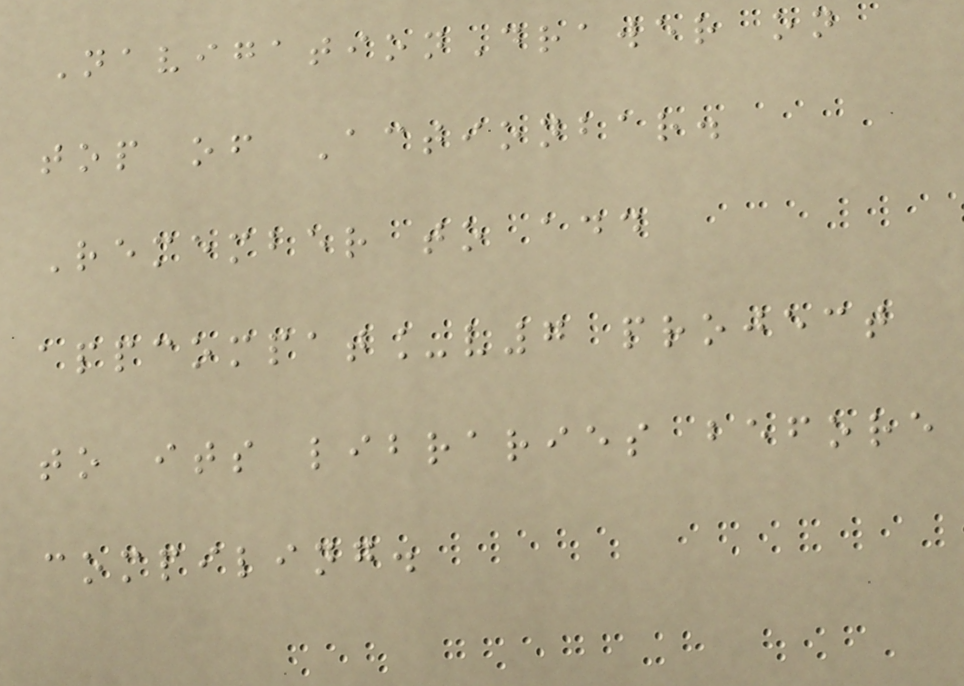NavigationDrawer on
top of Actionbar.
Remember to add
appcompat_v7 project
to its libraries before
compiling.
